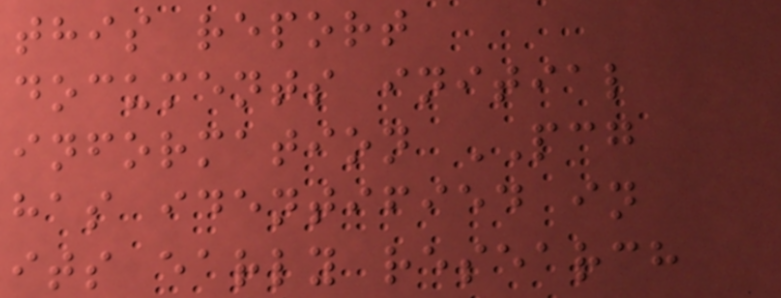this report
documents initial
information PCG
has identified in
its early research
